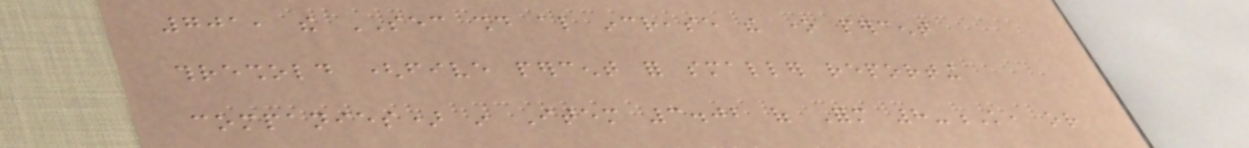701, the SEC should also increase the one percent
threshold (five percent for smaller reporting
companies) in Item 3.02 of Form 8-K, or
